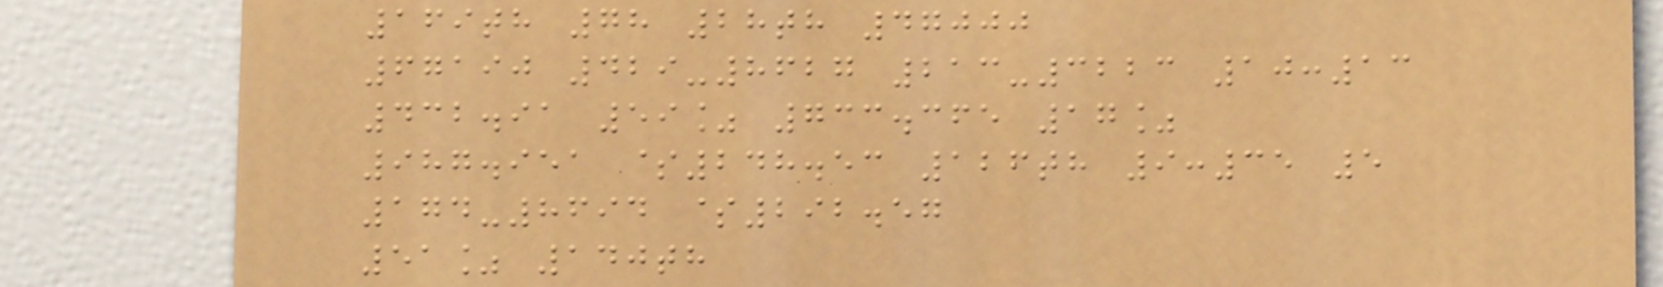169th 78 28th 47000
67190 429-8627 213-3223 10:13
432.91 59% 733.365 17%
987.951 $248.53 126th 9:35 5
174-8694 $292.57
51% 140th
